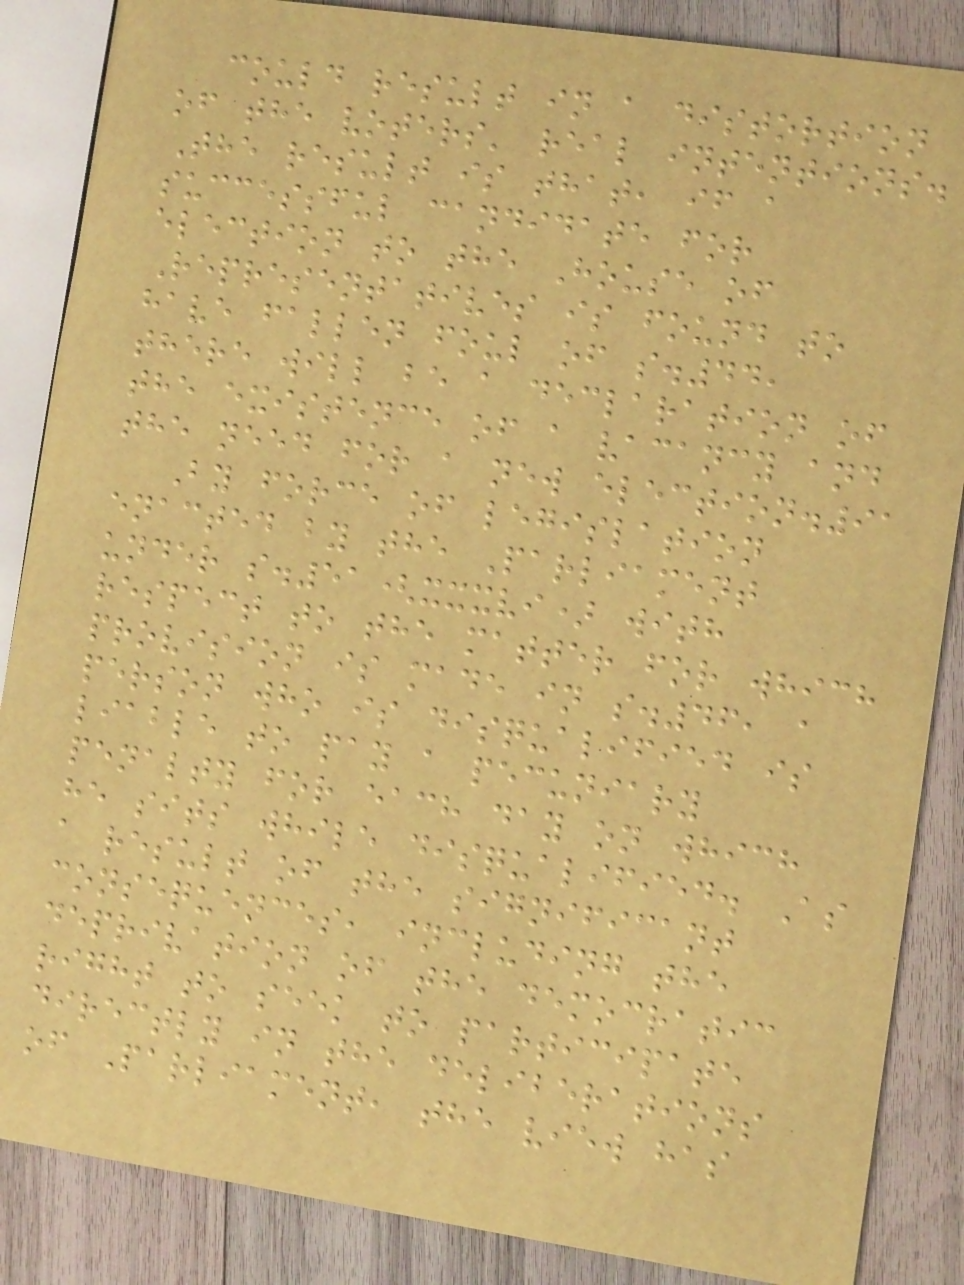could result in a distortion
of the voters' real intentions.
The result is that, if a
successful candidate for
election to the House of
Representatives is found to
have fallen foul of s.44,
there will be a declaration of
the existence of a vacancy and
the need for a new election.91
By force of legislation
enacted by the Parliament
under s.51(xxxvi) with
respect to the matter for which
provision is made in s.46, a
person who is disqualified is
liable to pay a pecuniary
penalty for each day on which
he sits while disqualified. As
a result of the significant
consequences, including the
deprivation of the democratic
right to seek to participate
directly in the deliberations
of Parliament, the view has
